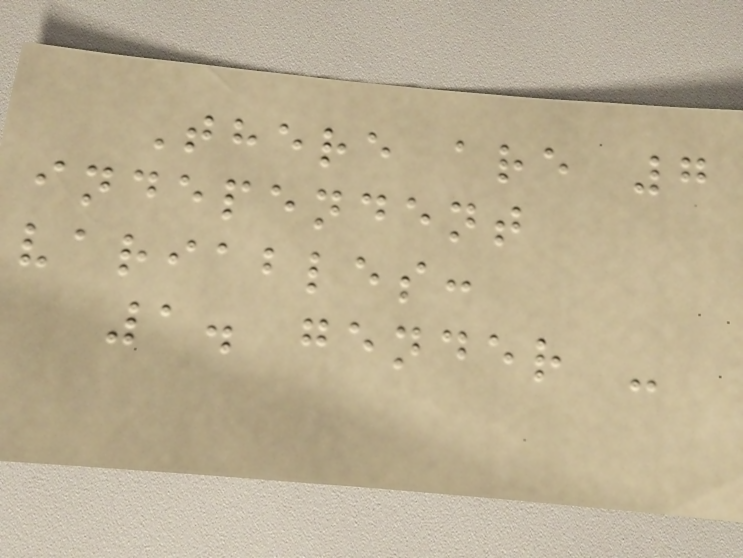There are 7
independent
variables:
1. gender -
